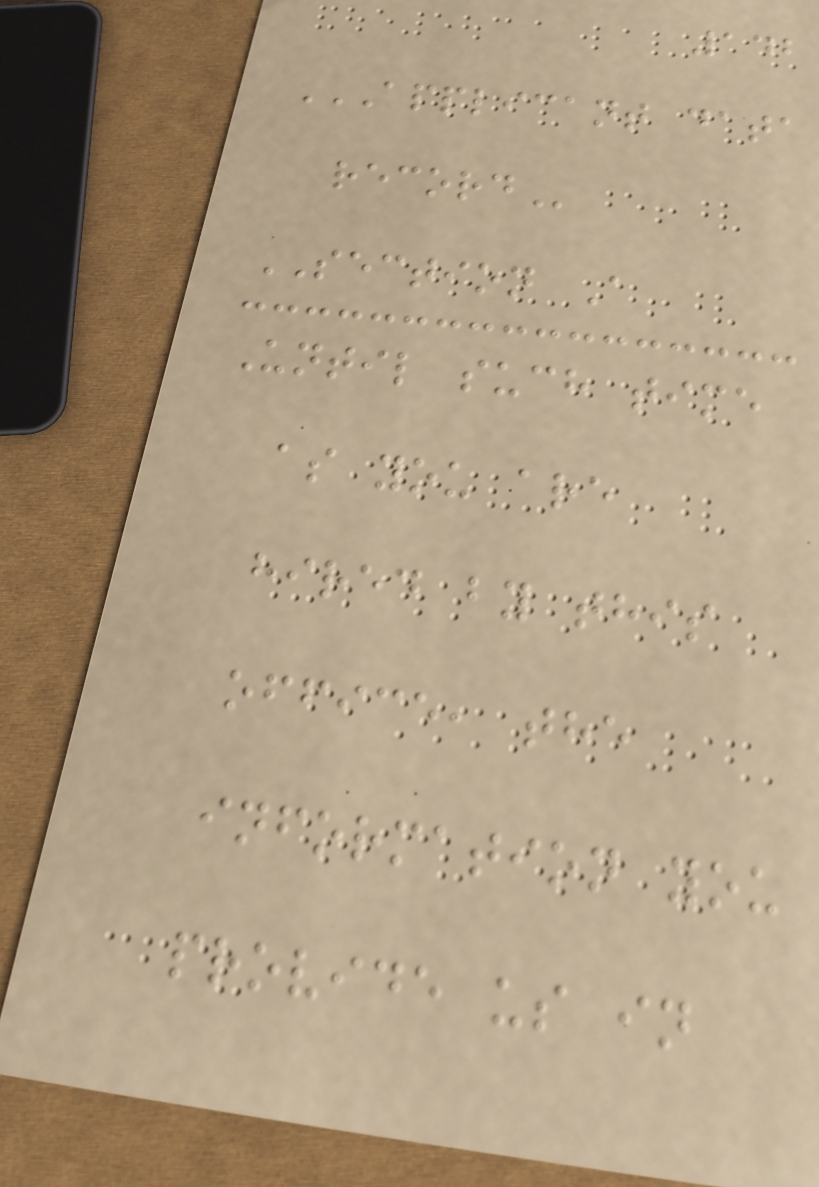142
APPLICANT DATA
RECORD
SECTION A
Until such time
as you are
hired by this
office, the
information you
provide us in
